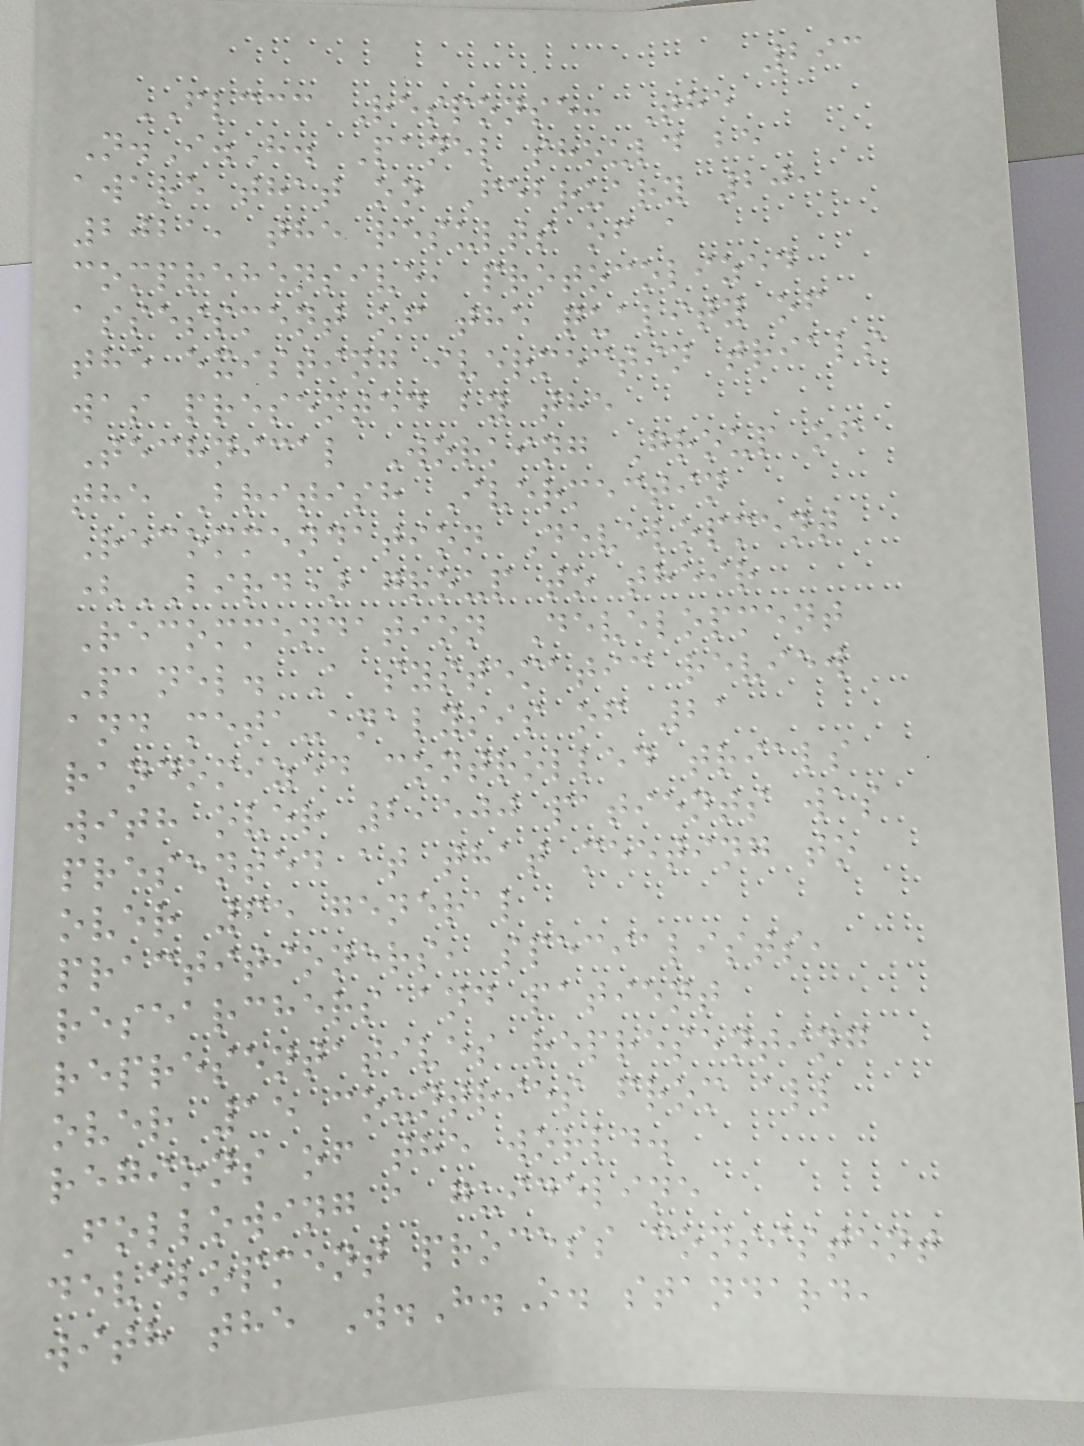293
FLCCC Response: The
N.I.H. Panel should be
aware that on February 20,
2021, the results of a
comprehensive, protocolized
assessment of the quality of
the existing ivermectin trials
was presented by the
Technical Working Group of
the British Ivermectin
Recommendation Development
(BIRD) group to their
Recommendation Development
Panel. A systematic review
and meta-analysis of 21
randomized controlled trials
with over 2,500 patients was
presented at that meeting to
over 65 general
practitioners, specialists,
researchers and patient
representatives representing
over 15 countries from all
regions of the world.
Following a guideline
development process consistent
with the W.H.O. standard,
